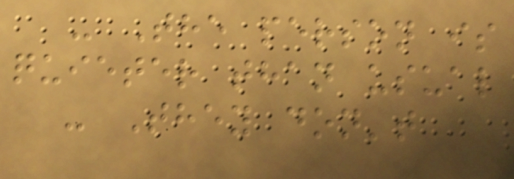- The person is
quieter than usual
- They don't
